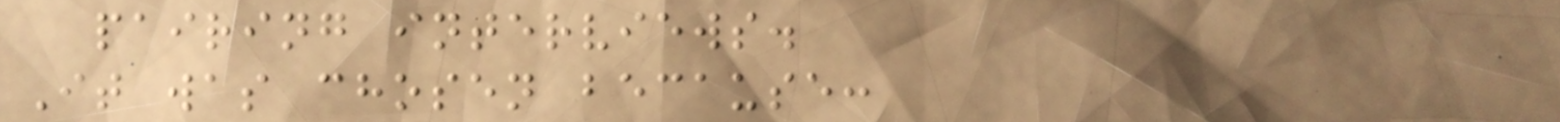pairing interviews.
It was chosen because:
